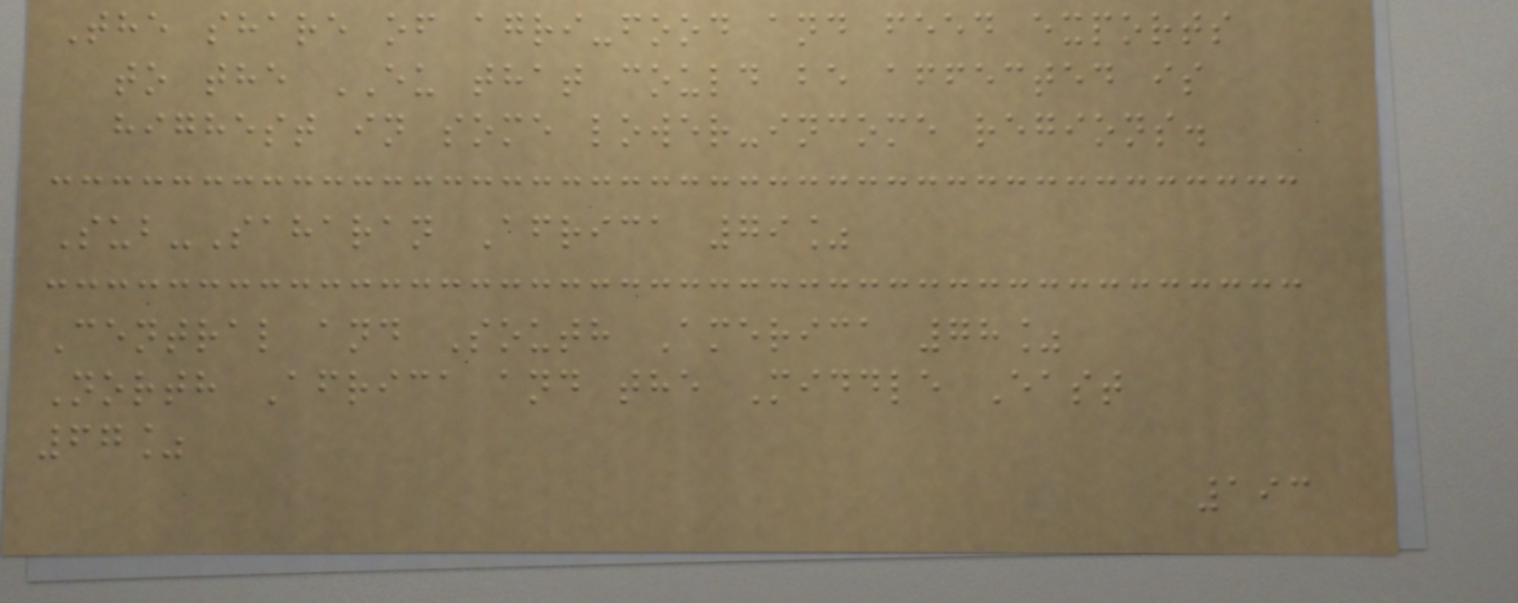The share of agri-food and feed exports
to the EU that could be affected is
highest in some lower-income regions.
Sub-Saharan Africa 79%
Central and South America 78%
North Africa and the Middle East
67%
193
